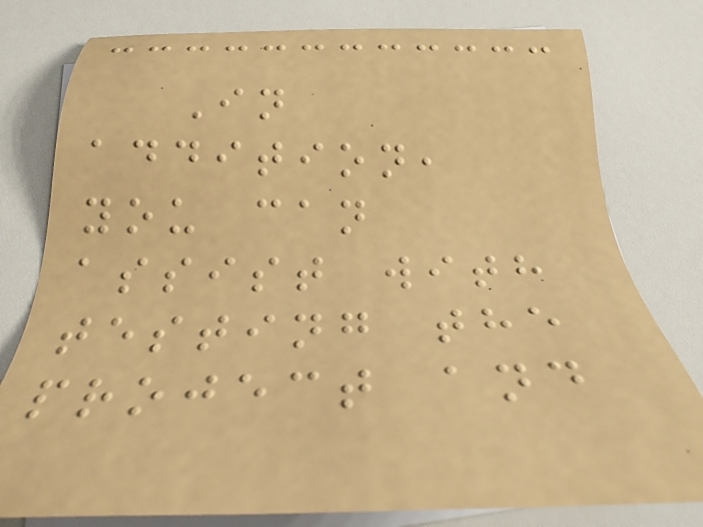In
addition,
you can
assist with
testing the
project and
